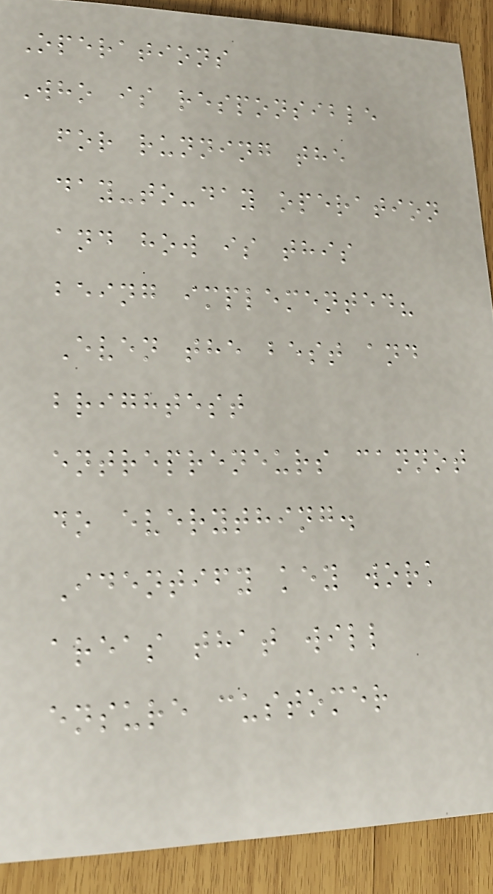Operations
Who is responsible
for running the
day-to-day operation
and how is this
being implemented?
Even the best and
brightest
entrepreneurs cannot
do everything.
Identify key work
areas that will
ensure customer
